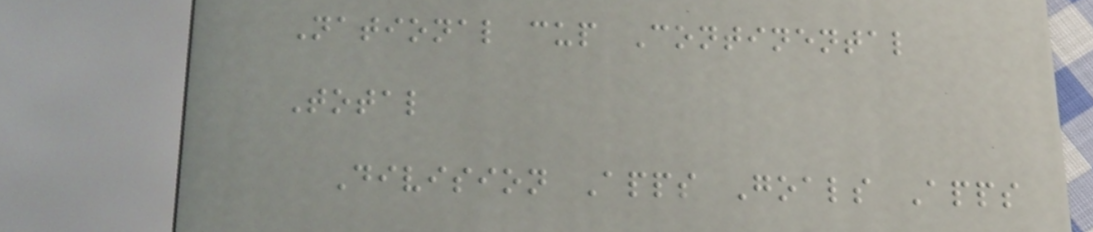National cup Continental
Total
Division Apps Goals Apps
